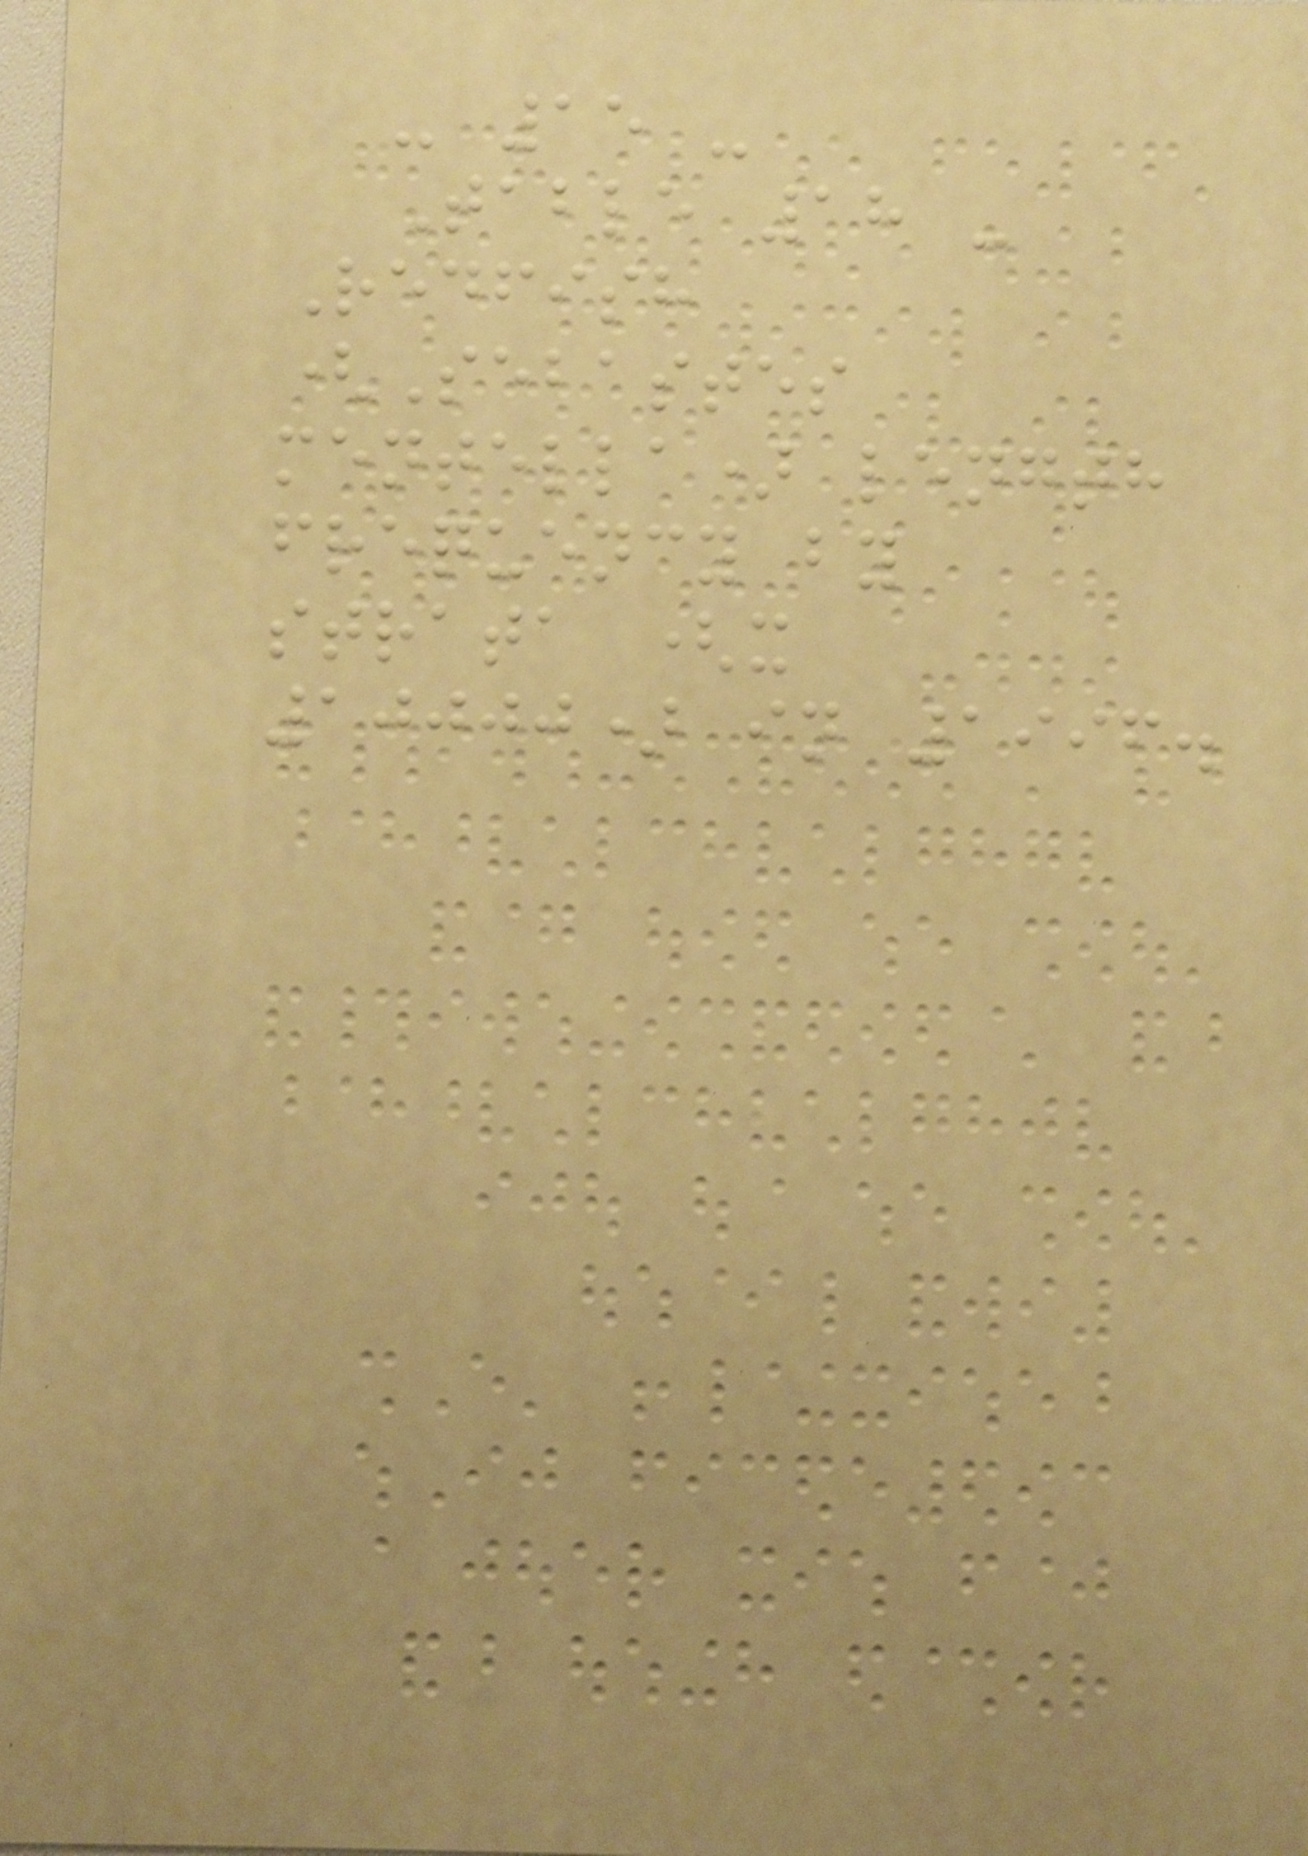- 15 -
Table 18 -
Redfish
(Sebastes
mentella) length
frequency by
strata (x
10000) in 1996.
